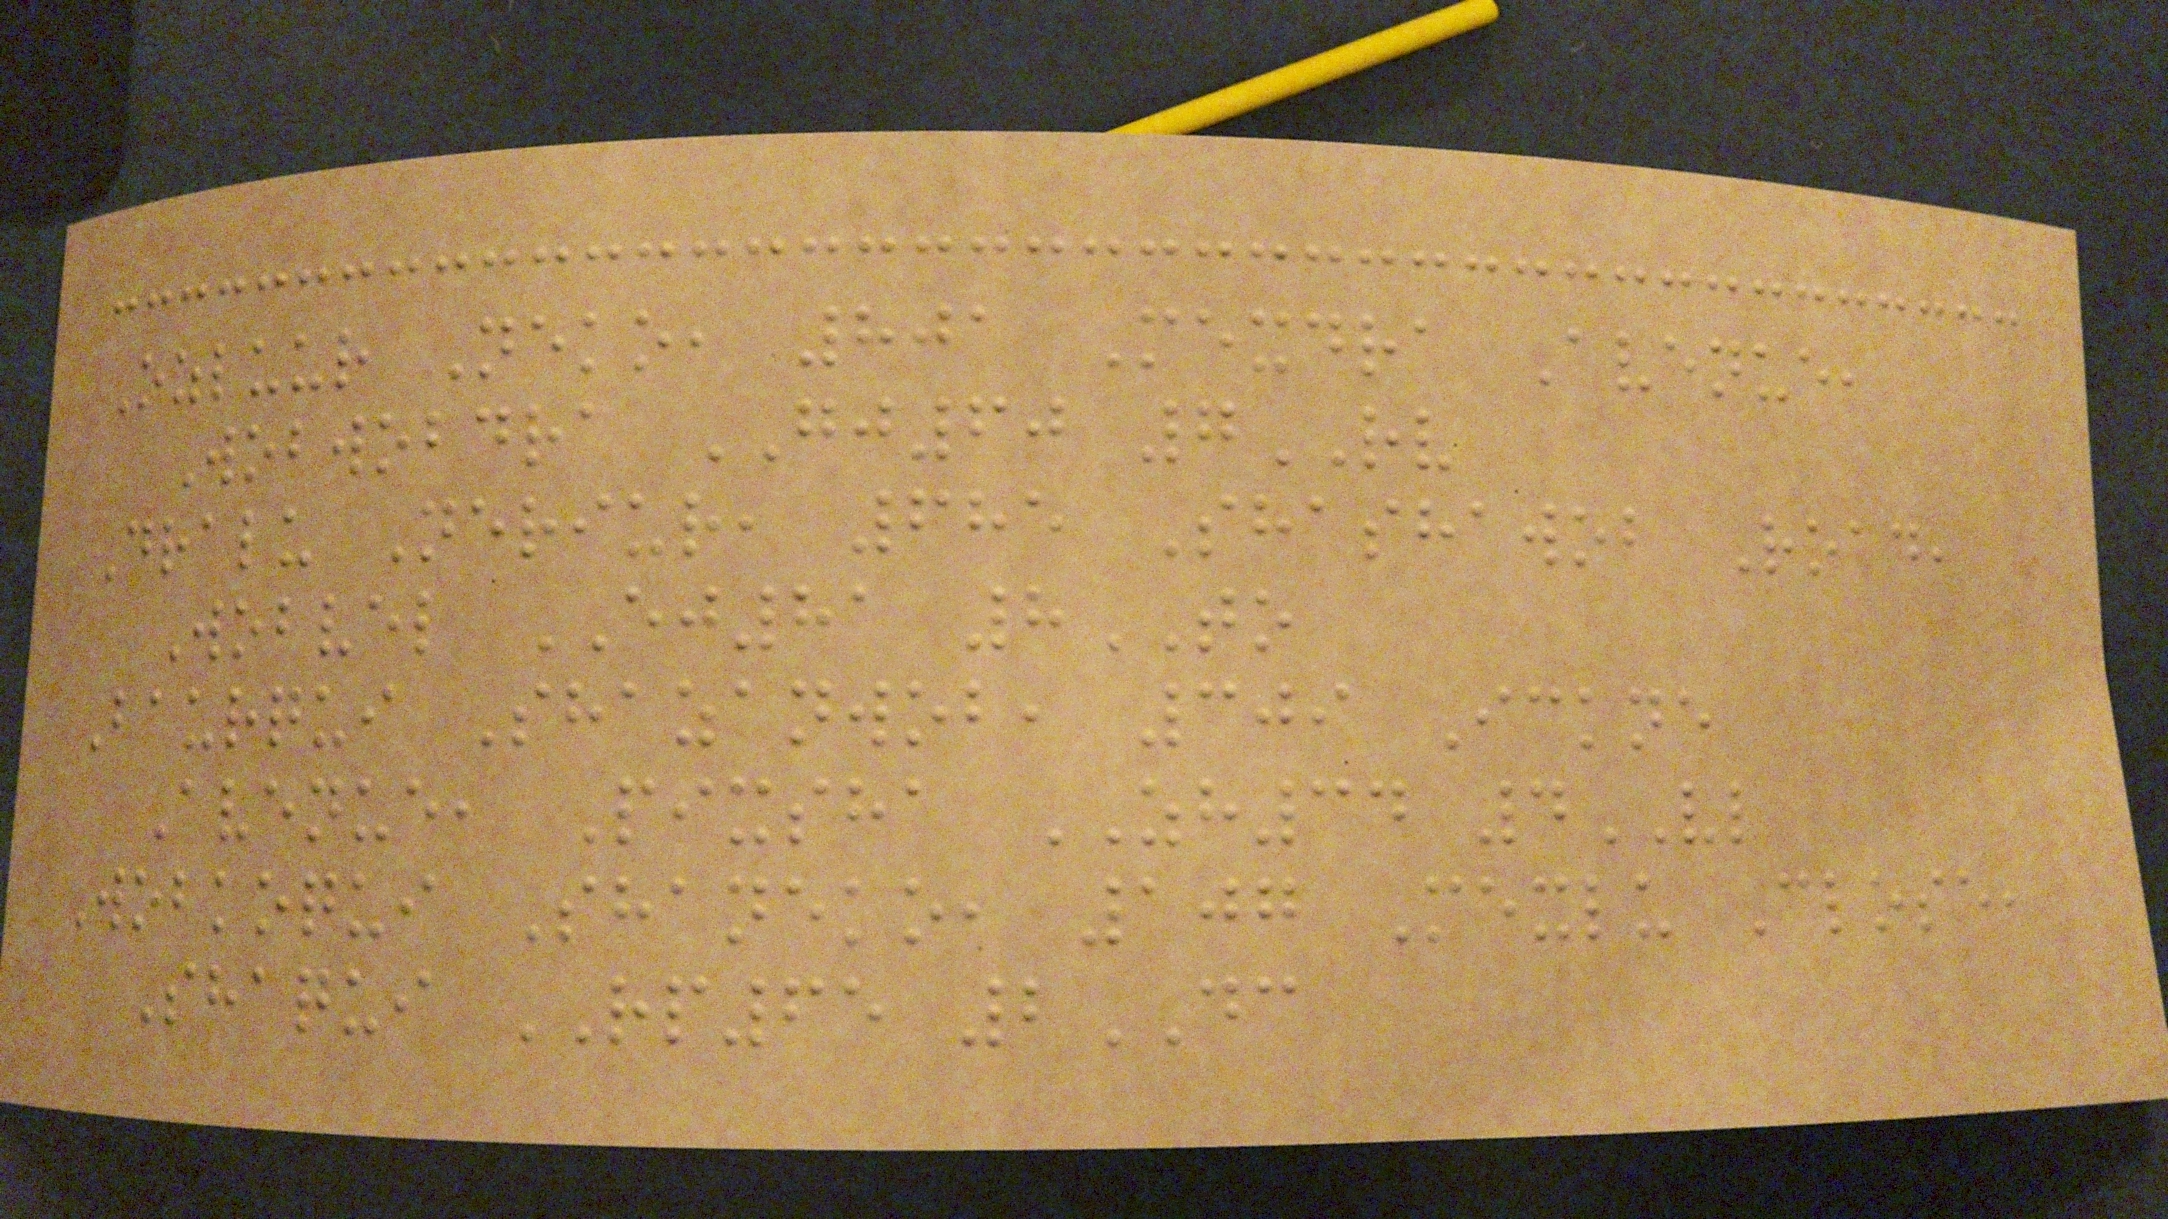Ozluur Neko, 801 Mexdra Avenue,
Wobwobdra GJ60 7RV
Dralu Neriur, 685 Shashawob Road,
Wobvel EJ81 8TO
Baurqui Shazanwob, 309 Ickne
Avenue, Pixsha ZH34 4VL
Wobkoqui Shaneko, 107 Mexlu Close,
Shaqui RP65 2DC
